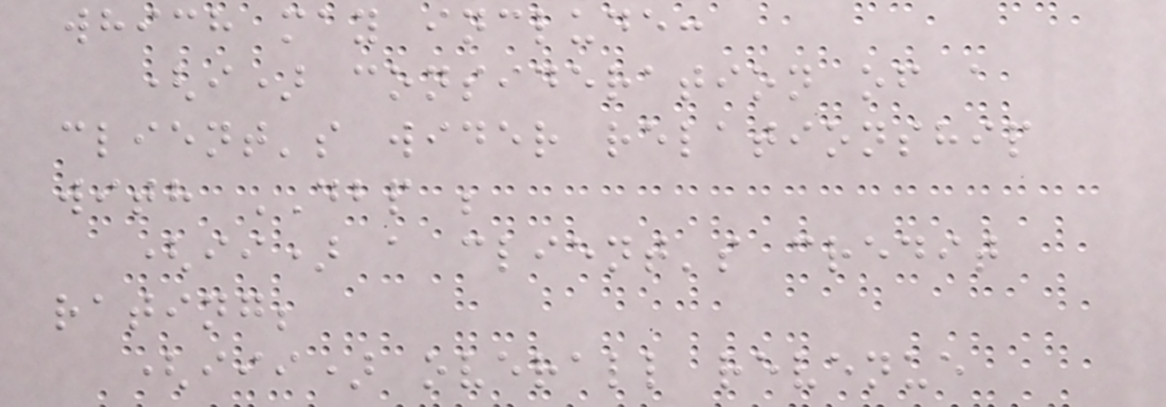which may include:
(i) consideration of a
client's wider relationship
with DBP ;
(ii) a client's credit
rating;
(iii) overall revenue
